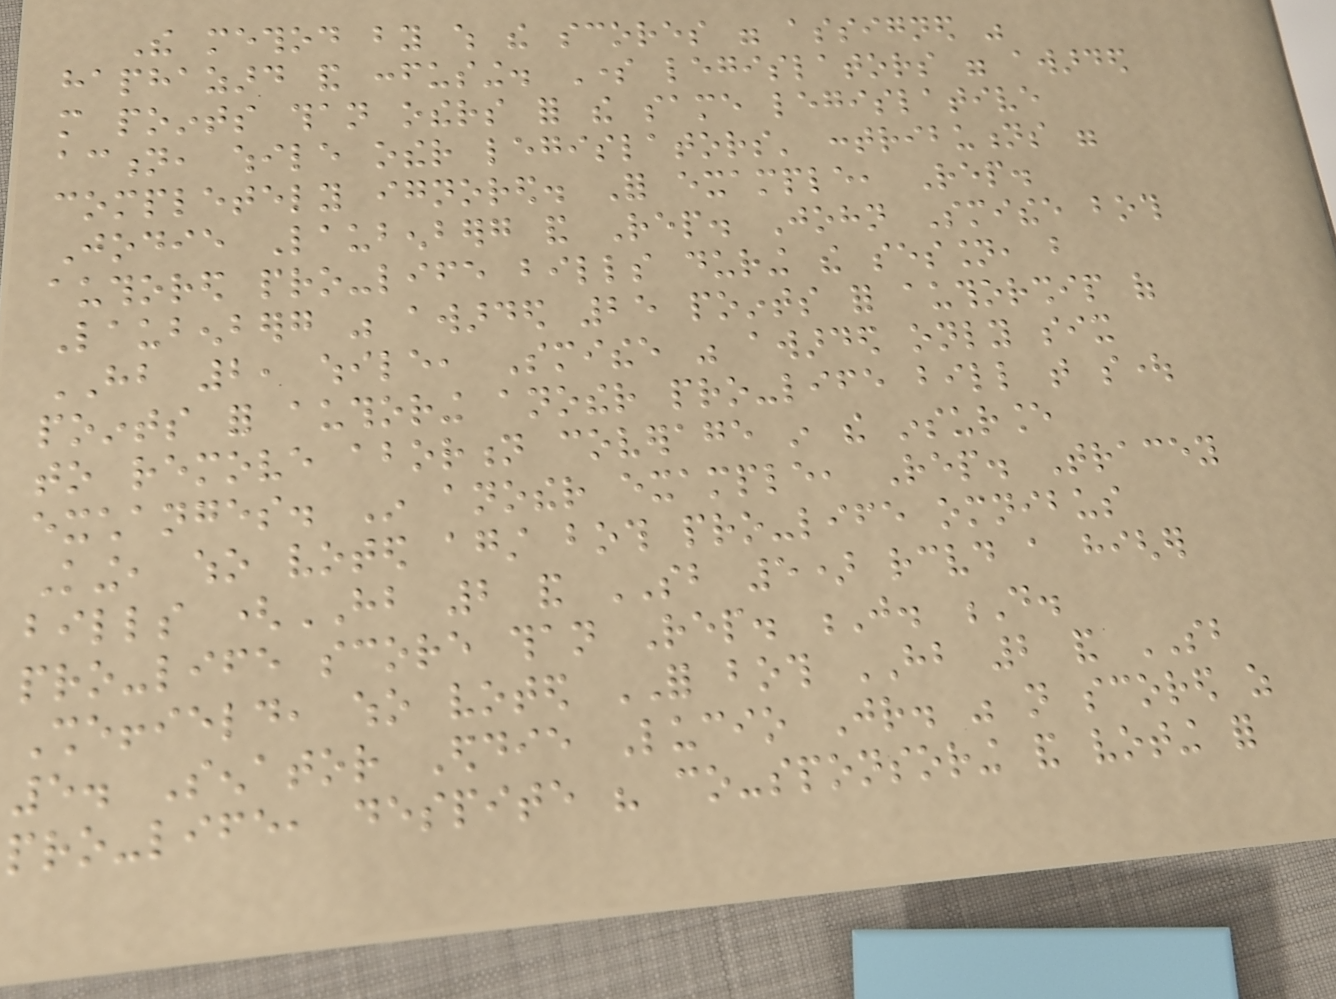The method by which the scores were assigned was
haphazard and confusing. Some legislators were awarded
more points than others for the same legislative
action, while other legislators' contributions were
completely ignored. For example, Rep.
Jodie Laubenberg and Rep. John Smithee both
authored pro-life bills during the session, but
Laubenberg was awarded 25 points for authorship of
HB 2, while, Smithee was awarded only six
points for authoring another pro-life bill that sought
to remove abortion coverage in the insurance
exchanges. In another example, Rep. Tracey
King, who voted against both pro-life omnibus
bills (HB 2 and SB 5) received a higher
pro-life score than Rep. J. D.
Sheffield, who voted FOR both HB 2 and SB
5. Senator Eddie Lucio Jr. was not scored as
pro-life, despite his co-sponsoring and voting for
